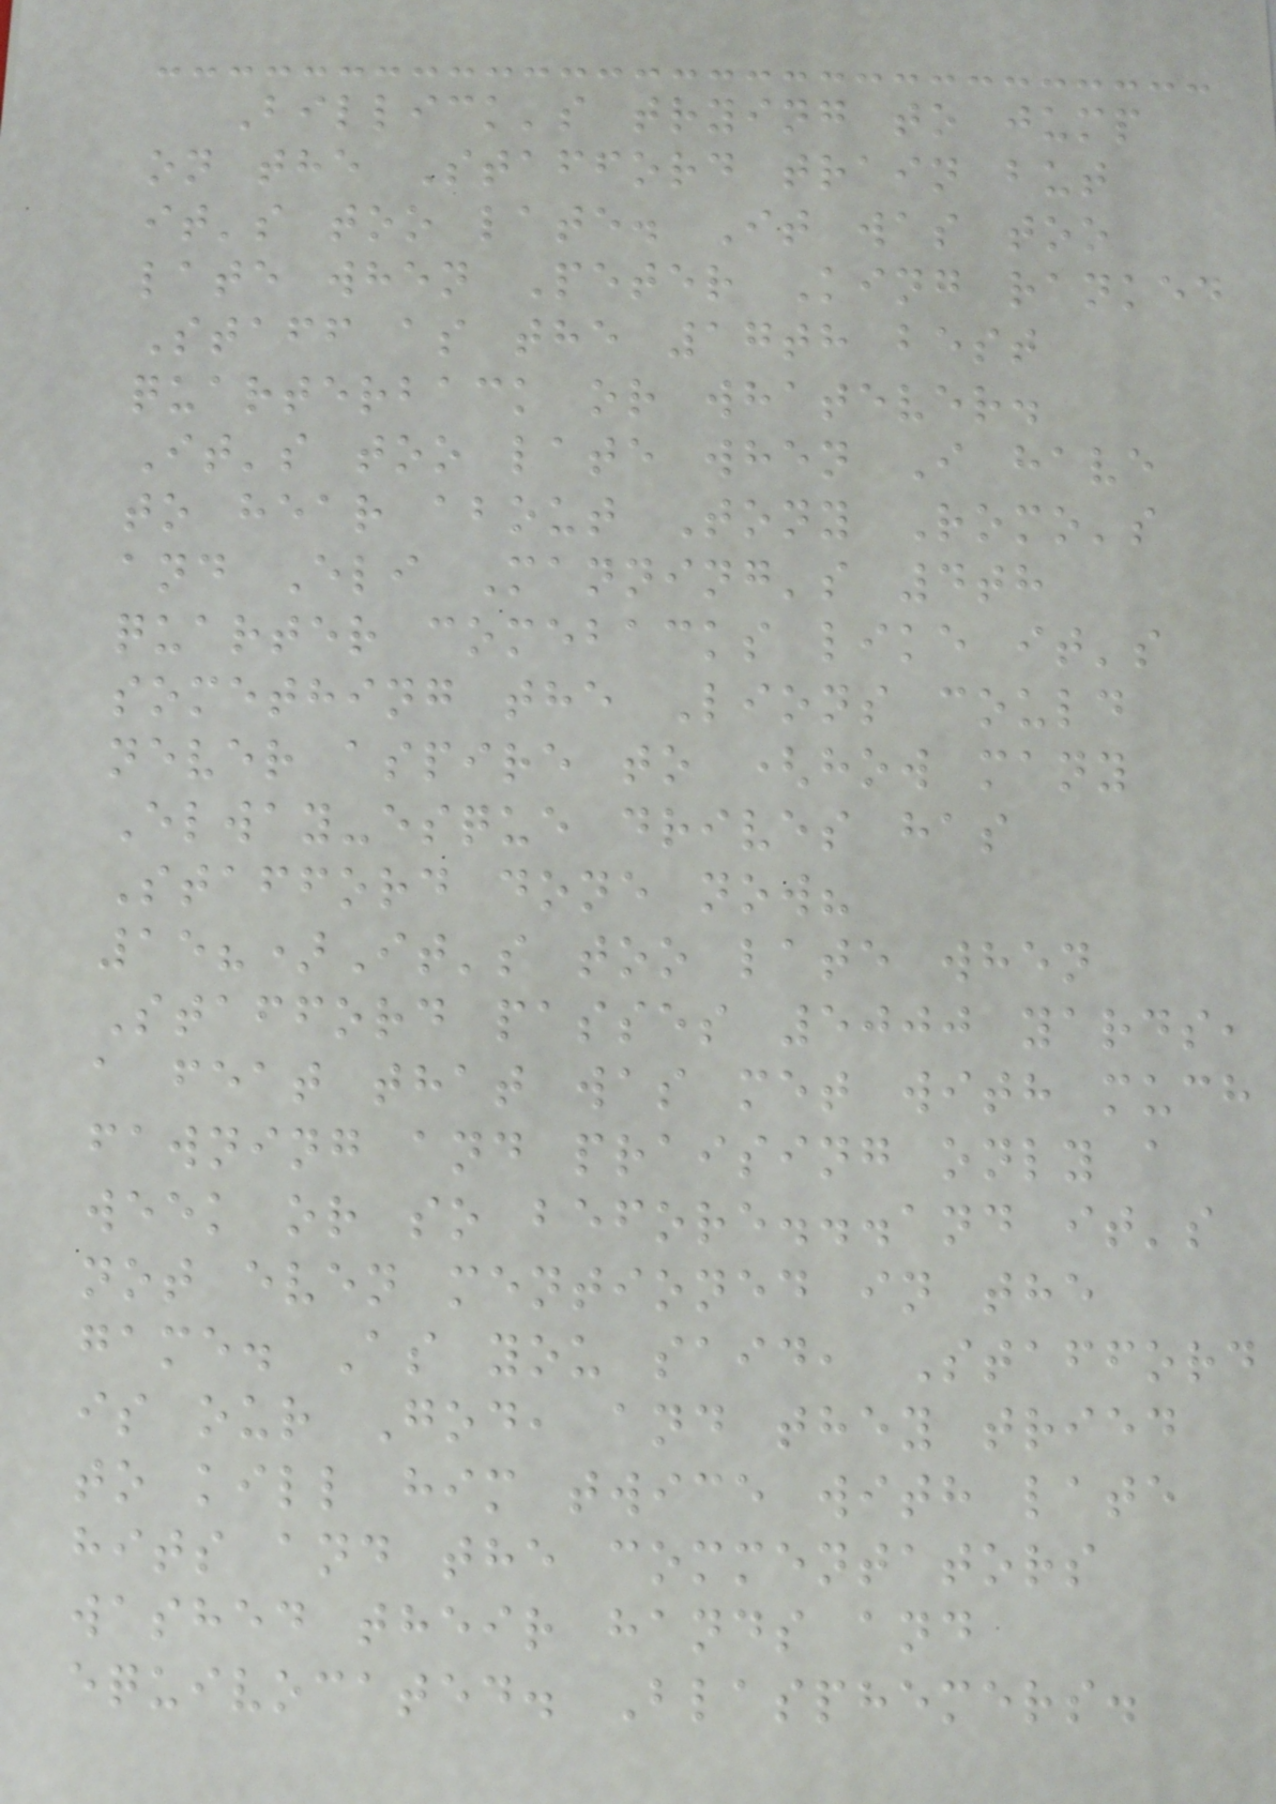Billick's trying to jump
on the Stafford train but
it's too late. It was too
late when Peter King ranked
Staff as the 17th best
quarterback or whatever.
It's too late when I have
to hear about Tony Romo's
and Eli Manning's 4th
quarter comebacks like it's
something the Lions could
never aspire to (how many
Elway-esque drives has
Stafford done now?
15?)It's too late when
Stafford passes 5000 yards,
a feat that was met with much
fawning and praising only a
week or so before...and it's
not even mentioned in the
game. As you said, Stafford
is our God, and they tried
to kill him twice with late
hits and the commentators
washed their hands and
equivocated. Blasphemers.
